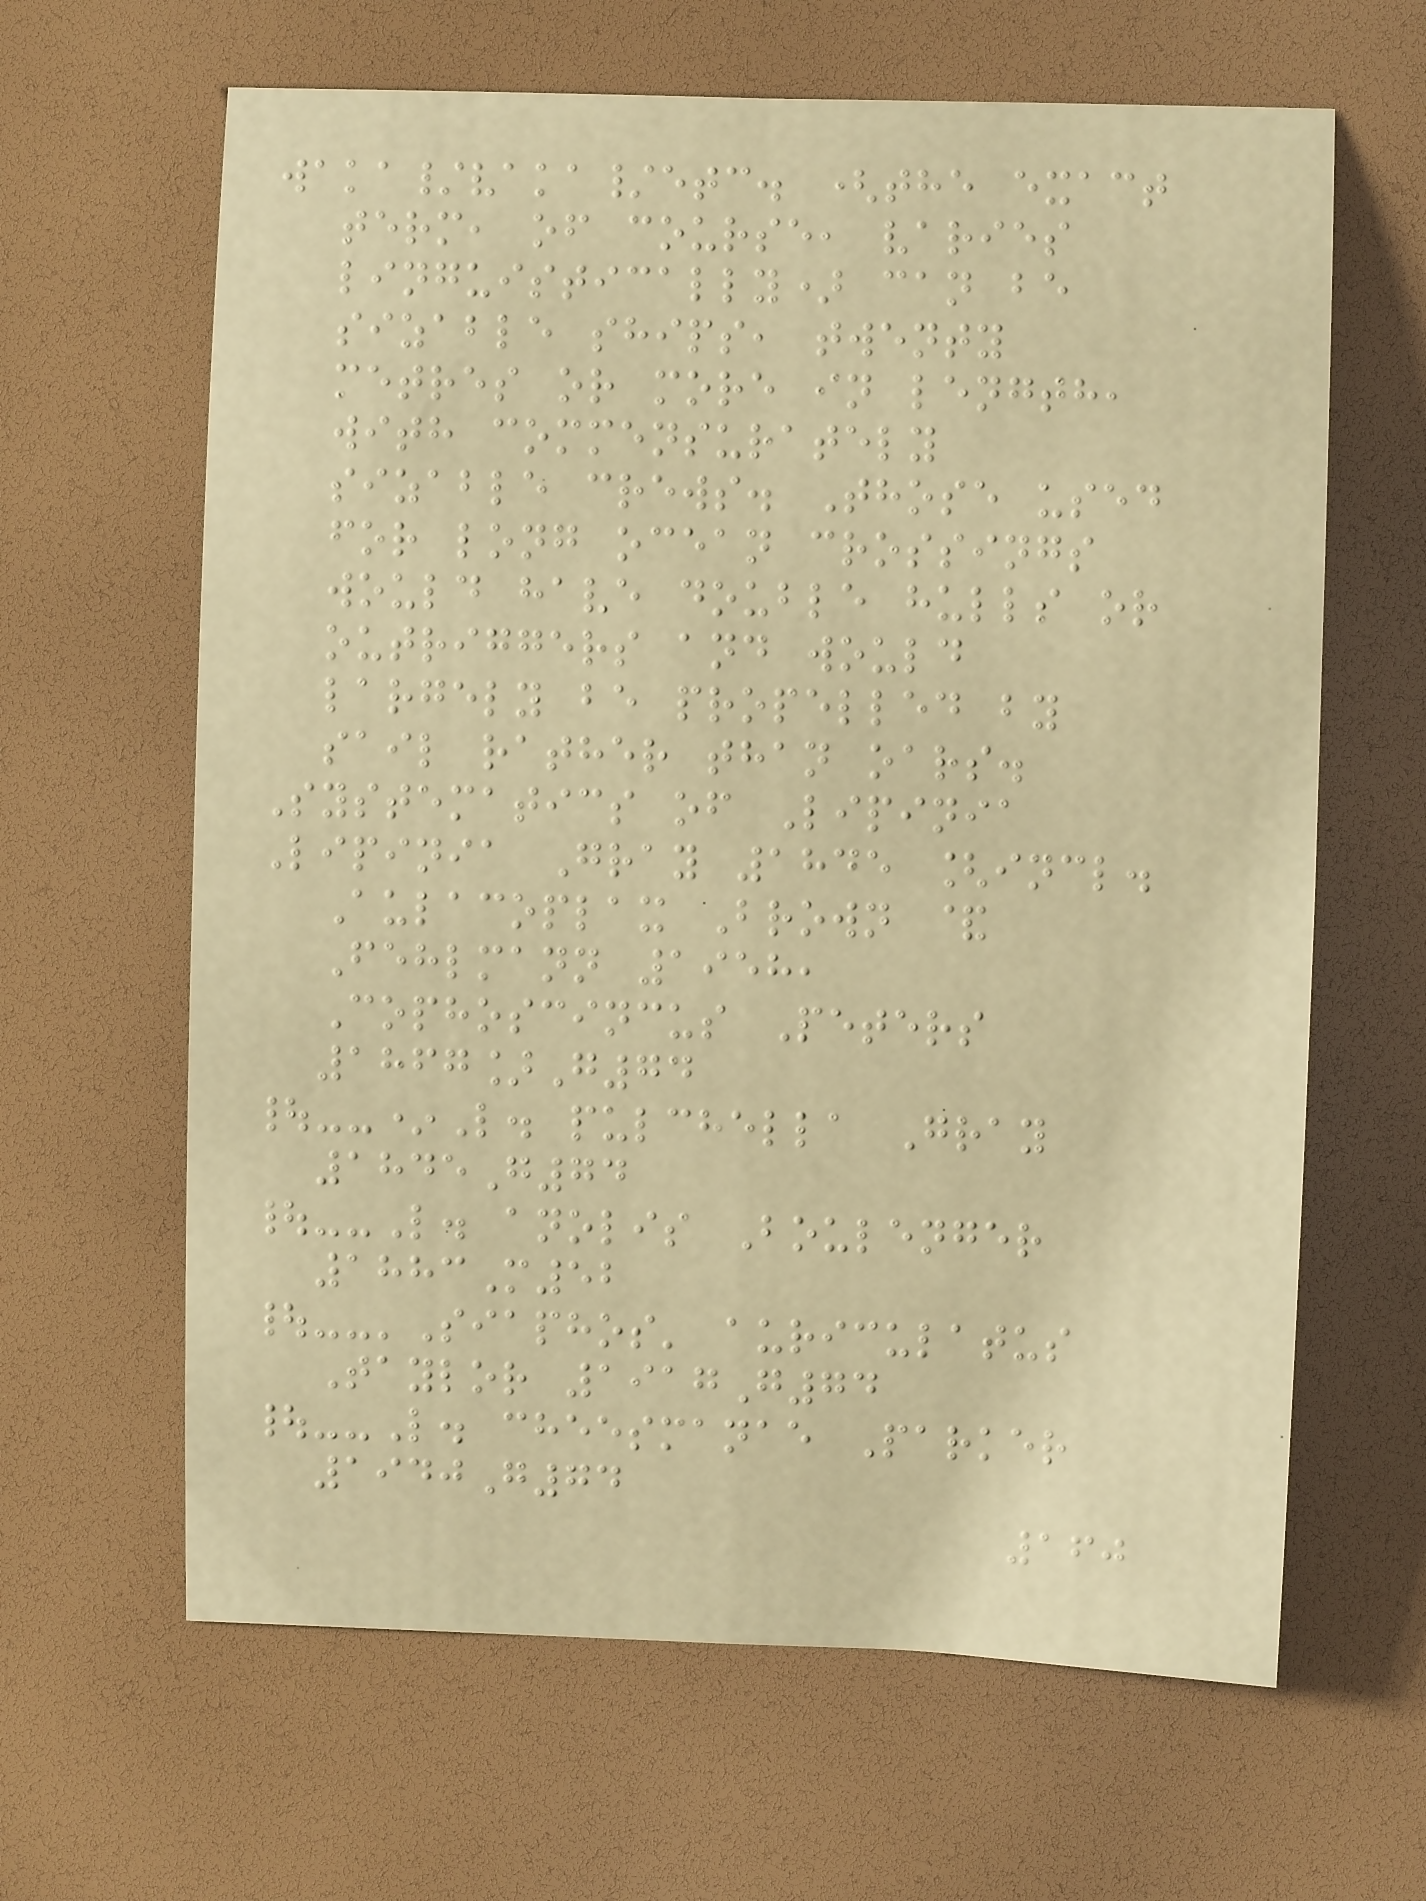waka/vaka/etc. (the exact
term, of course, varies
linguistically) can be
sizable ships, twenty
metres or more in length,
with commensurately
sizable crews. Those used
for long ocean crossings
would have double hulls or
outriggers and would
largely be propelled by
sail rather than oars.
Systematics of Lipinia
Lipinia Gray 1845 [incl.
Aulacoplax Brown &
Fehlmann 1958,
Cophoscincus Peters
1867]G74
|--*L. pulchella Gray
1845G74
|--L. anolis Boulenger
1883M52
|--'Siaphos' auriculatus
Taylor 1917G74
|--L. cheesmanae Parker
1940G74
160
